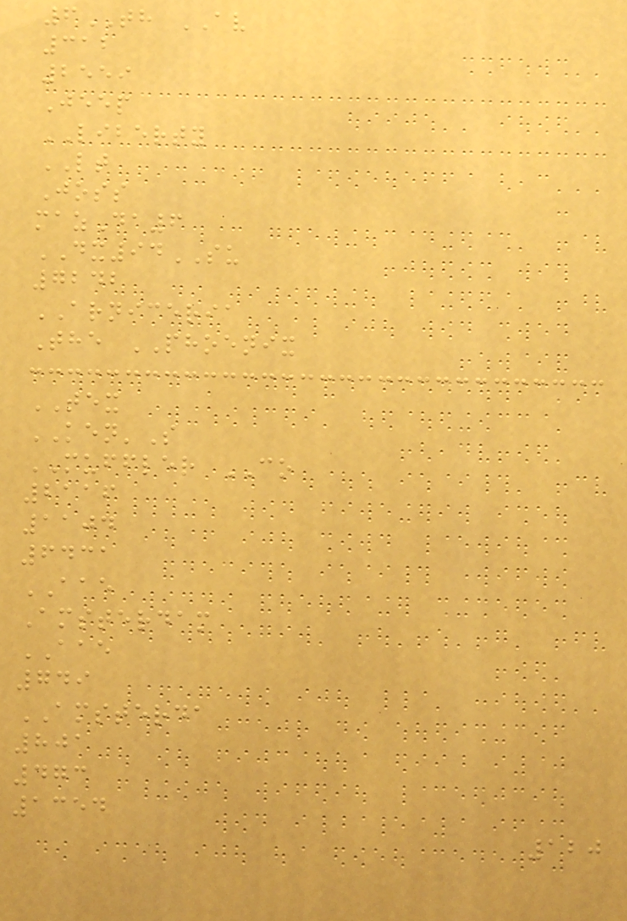6TH AV
312
2559
Jeep
LIBERTY
LT
Joss
mazDa6
DX94SU
7242
ARNICERIA
The PHOENIX
TEX
KEN'S
MUFFLER CO
2116
1104
6431
AAE
Amsterdam
AAE
749
AMSTERDA
801
473
1354
120
